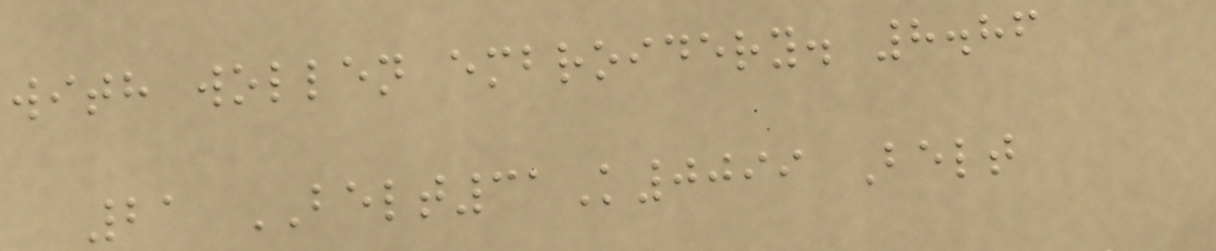with wollen embroidery. 8.86
21 BELT31K0099 Belt
